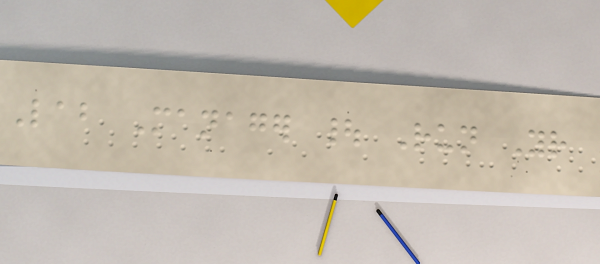Lab Manager | Run Your
